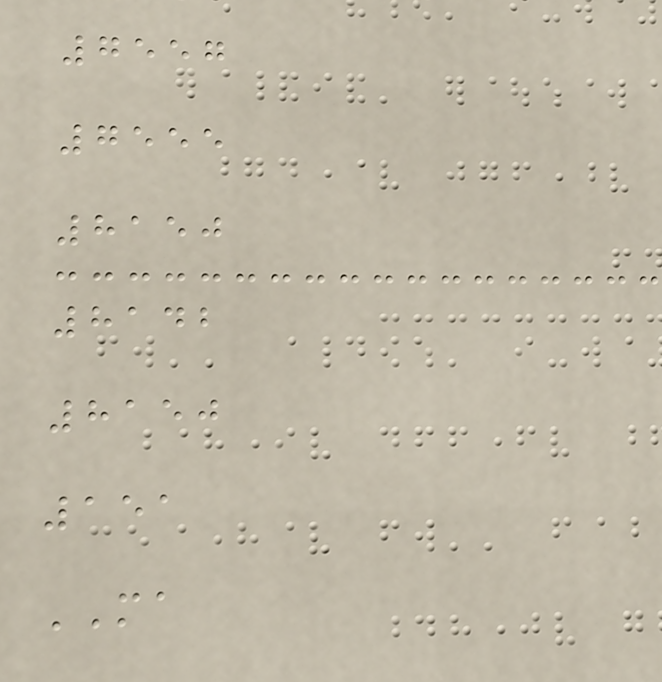7557
7555
8150
8142
8150
151
MA
